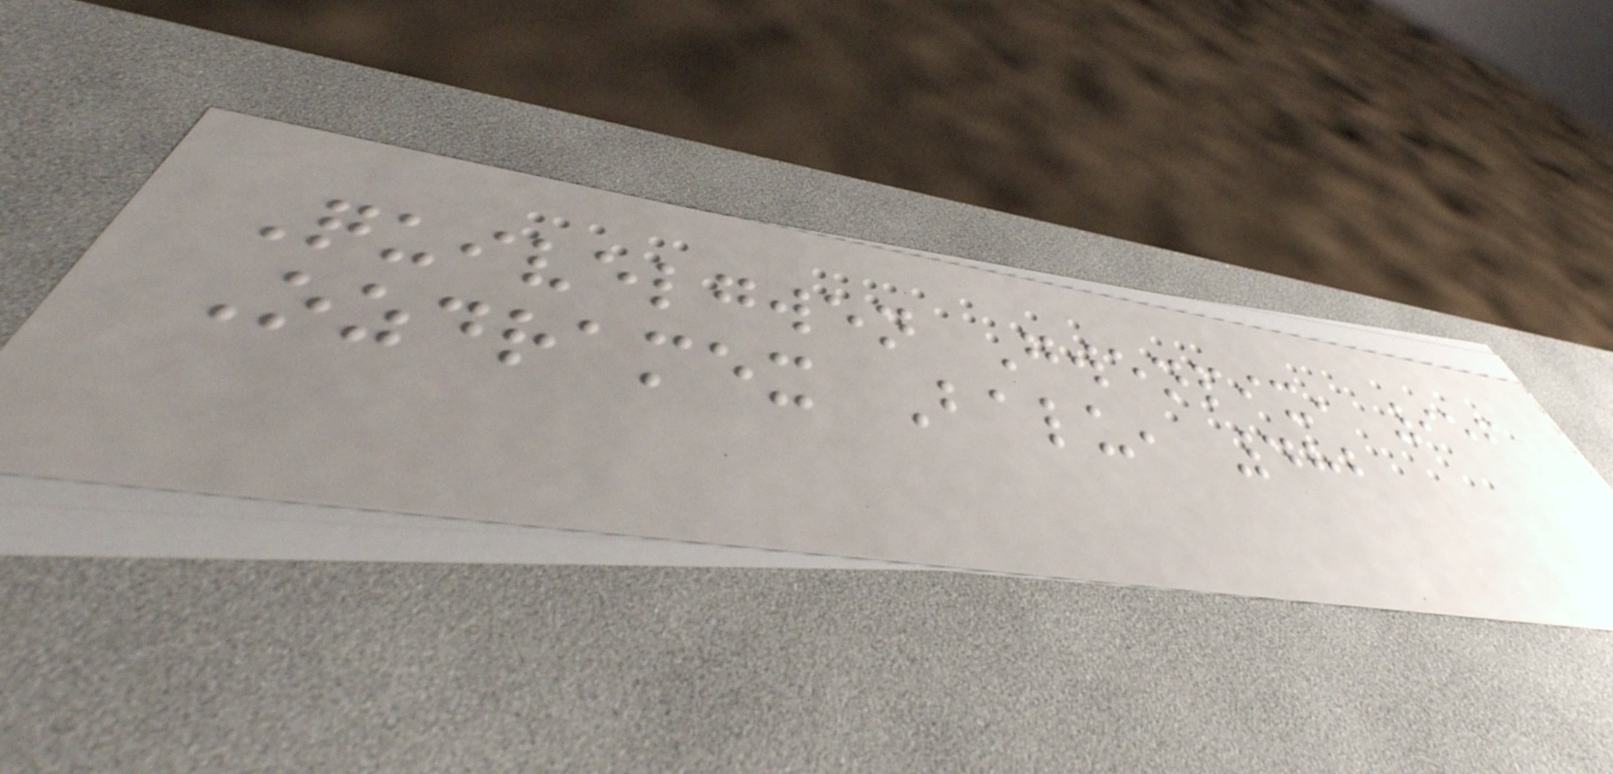Quivelgwen Gwenpix, 956
Ozdramex Balu, 482
